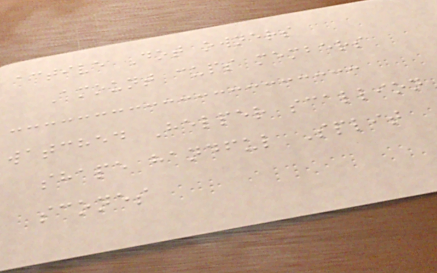active Dot owners
Amount cups members
watched Helper scallion
shape handful Split
scones
